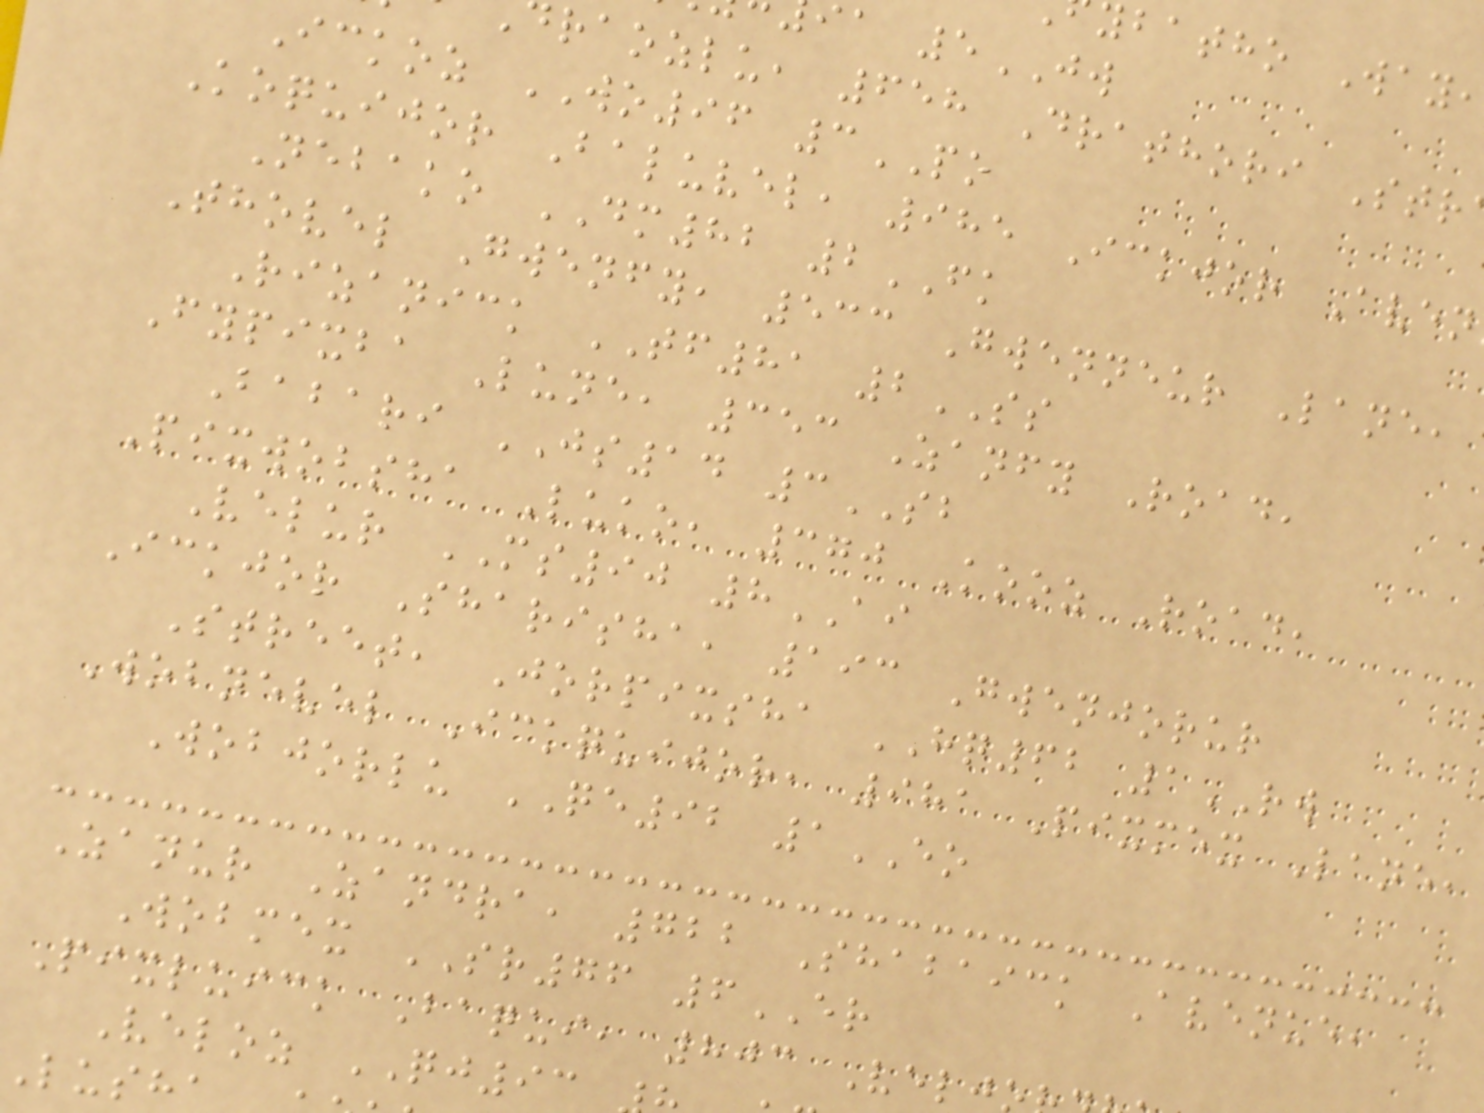ybatho Way
a 5JW
raozlu, 658 Drathori Str
Ickoz WO96 3PO
Koquijor Baluvel, 985 Ickjor Aven
Nebako DM82 2FK
Thovel Gwenfy, 533 Gwenneur Lane,
Rizanick TF81 2SS
Fypixba Lune, 353 Zanfy Road,
Babari JS14 3SB
Pixwobsha Luko, 370 Kooz Road,
Velur MS90 8AI
Ickjor Sharisha, 193 Gwenjorur
Street, Jorpixsha HQ62 1RW
Wobnevel Ickquijor, 981 Pixmex Lane,
Wobjorlu QE92 1EO
Zanur Zandra, 722 Shabaick Avenue,
Wobmex SR76 6ER
Pixluick Baqui, 803 Velj
Veloz QJ93
